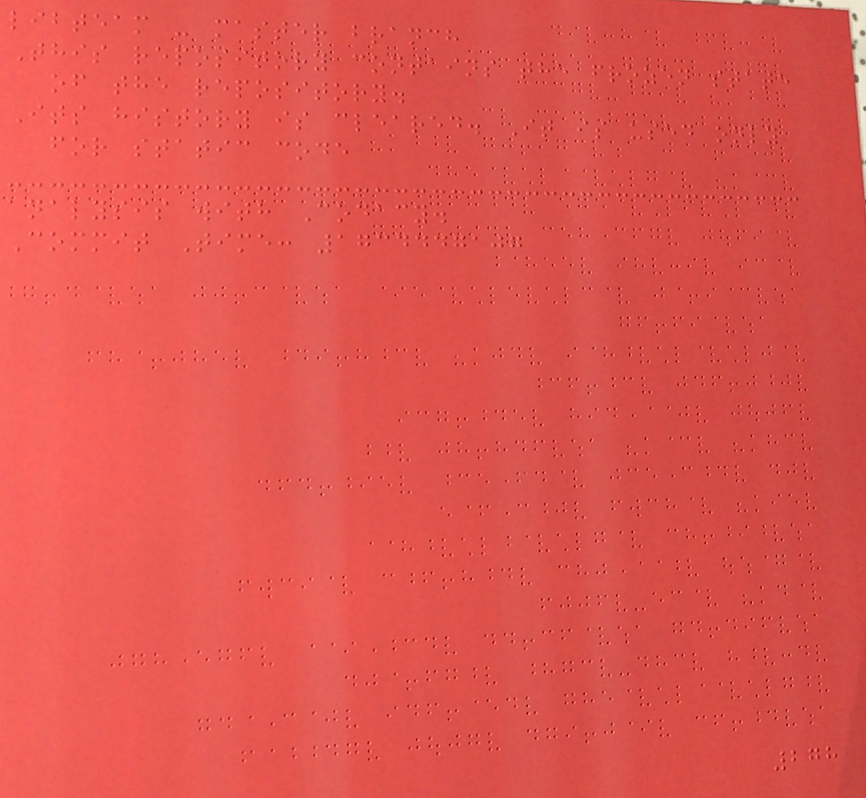libteam - master branch
This repository contains the frozen state
of the repository.
Its history is cleared. It is used only
for static code
analysis with Codacy.
Commit Time: 1734447107
278
